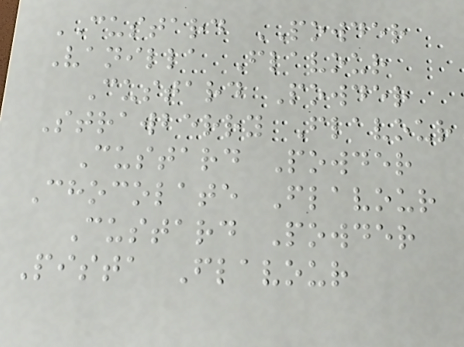CUSTARD POWDER
Vanilla Flavour
Custard Powder
Strawberry Flavour
Custard Powder
Chocolate Flavour
Custard Powder
Pista Flavour
